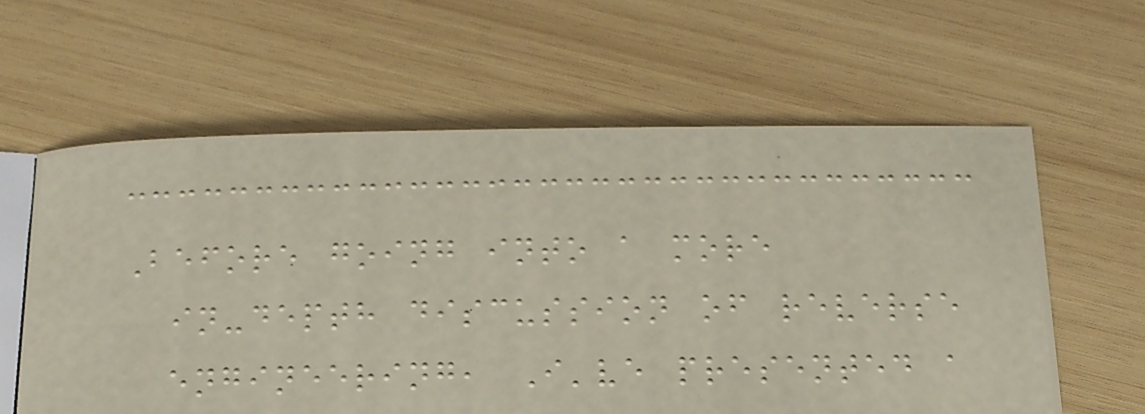Before going into a more
in-depth discussion of reverse
engineering, I've presented a
